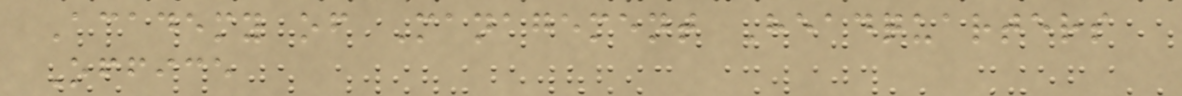Academy of Management Headquarters
Office
